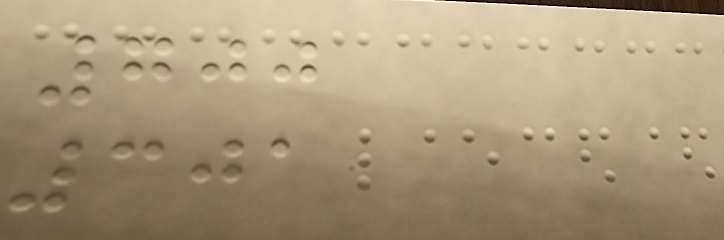700
301
